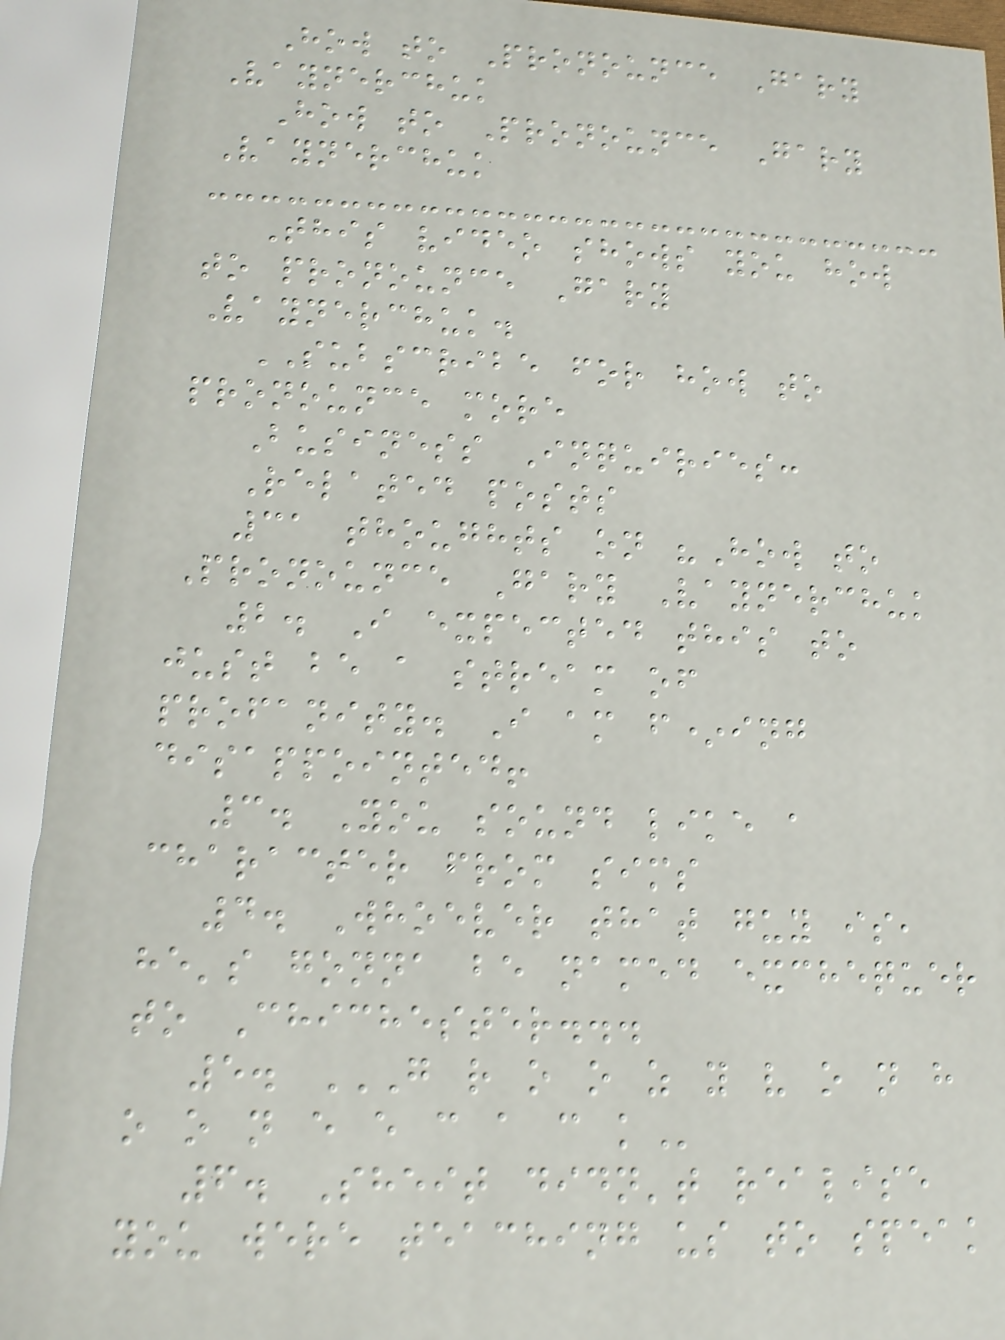How to Pronounce Gary
Vaynerchuk
How to Pronounce Gary
Vaynerchuk
This video shows you how
to pronounce Gary
Vaynerchuk.
SUBSCRIBE for how to
pronounce more
Business Inquiries:
Related posts
31 thoughts on "How to
Pronounce Gary Vaynerchuk
2. I expected this to
just be a stream of
profanity. I am f*ing
disappointed!
3. You sound like a
character from sims
4. Whoever that guy is,
he's gonna be named exchequer
to Chichester...
5. G R O O Z Y V O N H
O O N E E C A C K
6. Sheit didn't realise
you were teaching us to speak
